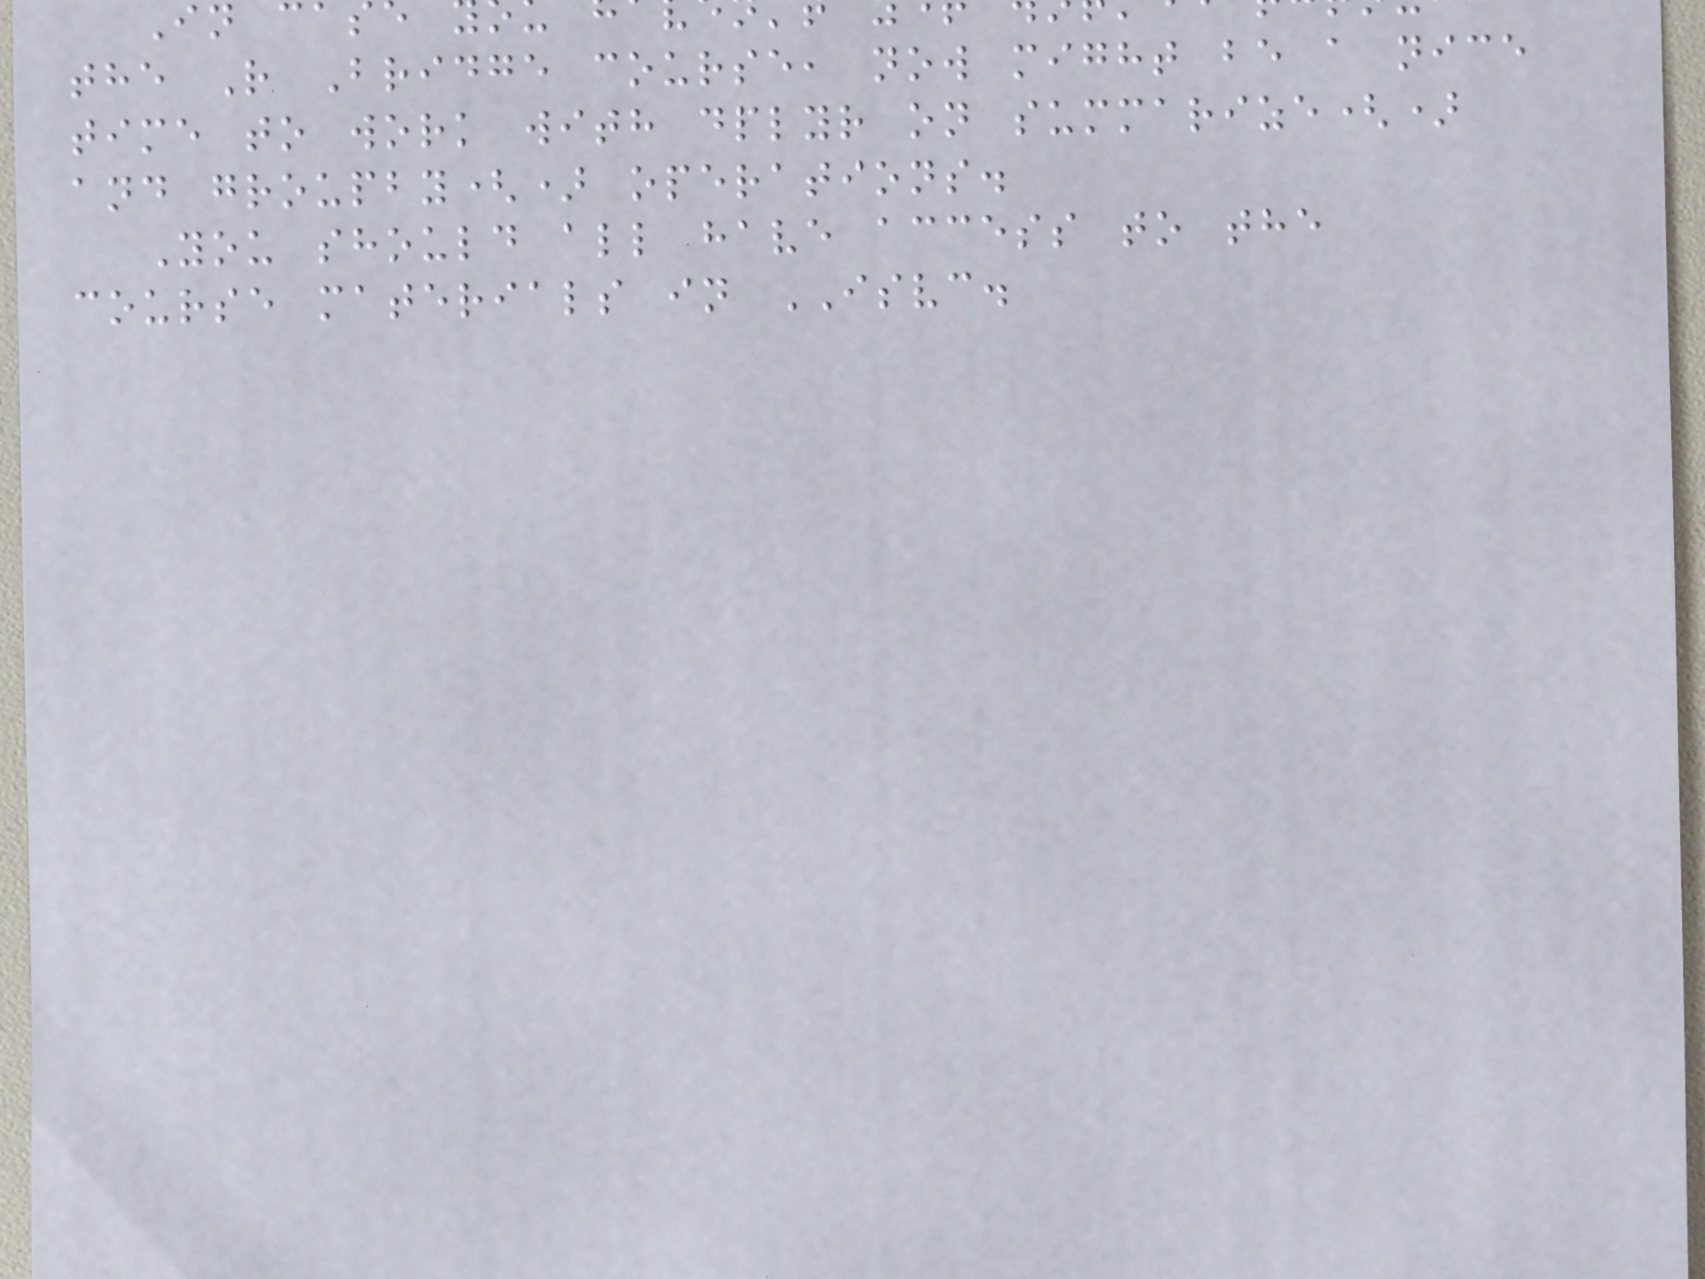the R Bridge course, now might be a nice
time to work with dplyr on summarize()
and groupby() operations.
You should all have access to the
course materials in ISVC.
